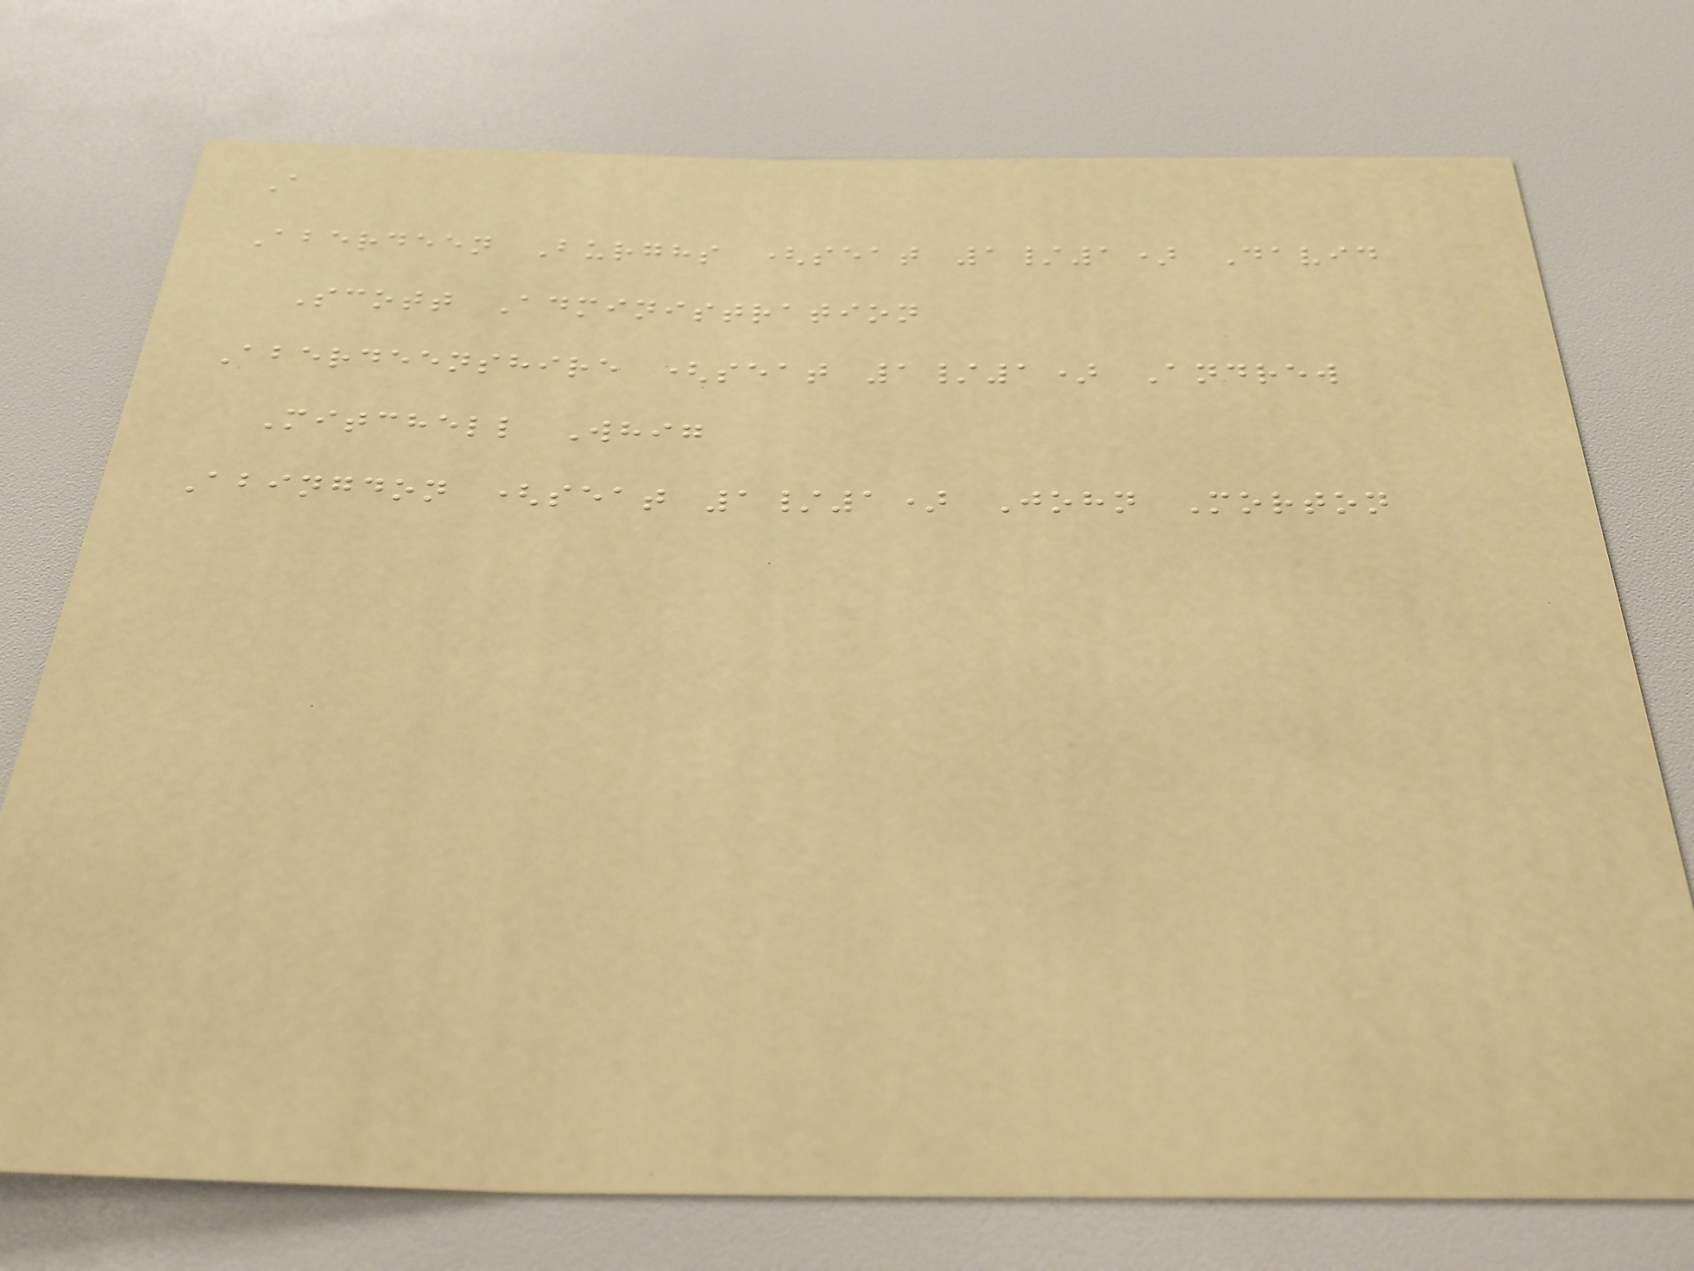A
Aberdeen Burghs (seat 1/1) David
Scott Administration
Aberdeenshire (seat 1/1) Andrew
Mitchell Whig
Abingdon (seat 1/1) John Morton
